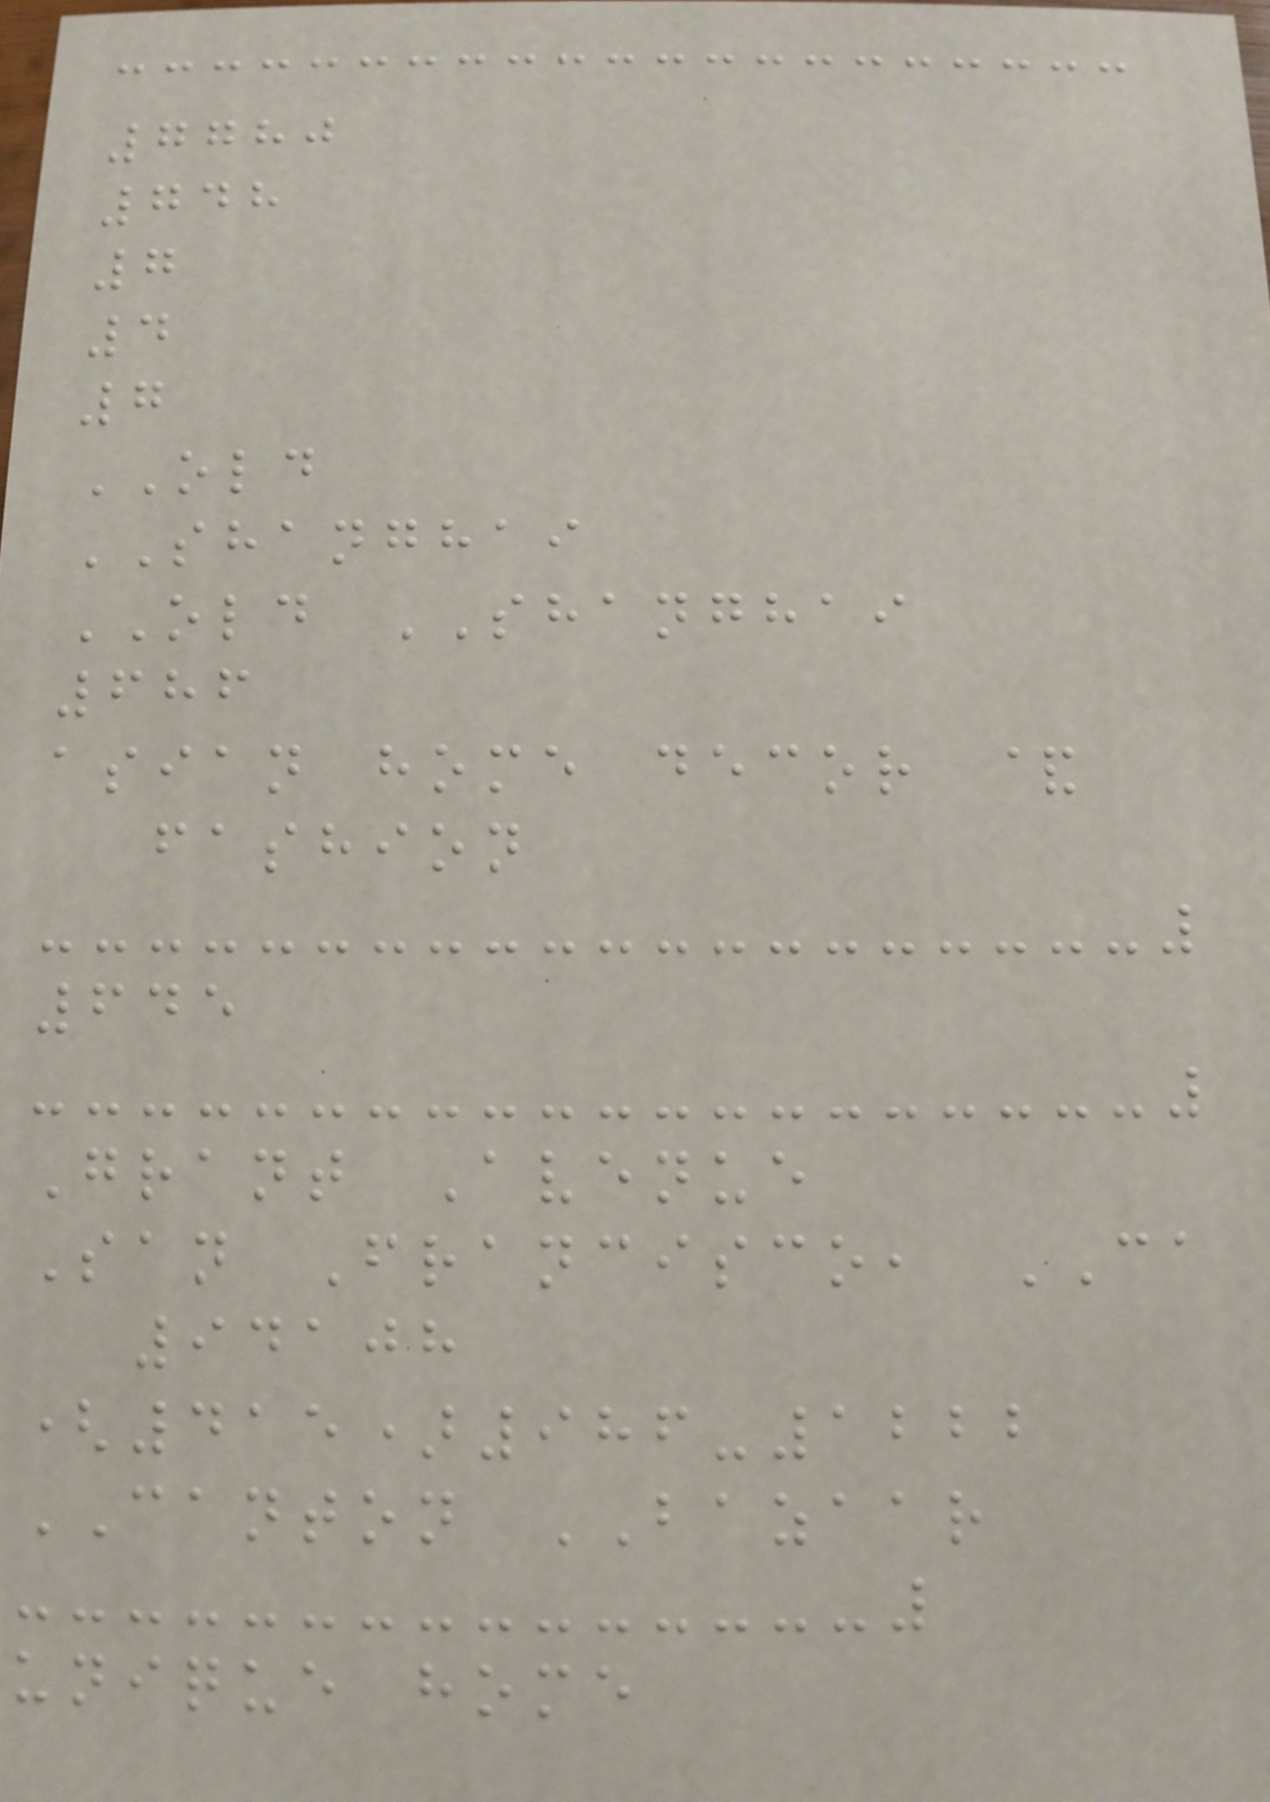7780
748
7
4
7
OLD
SHANGHAI
OLD SHANGHAI
686
asian home decor &
fashion
645
Grant Avenue
San Francisco, CA
94108
(415)986-1222
CANTON BAZAAR
unique home
